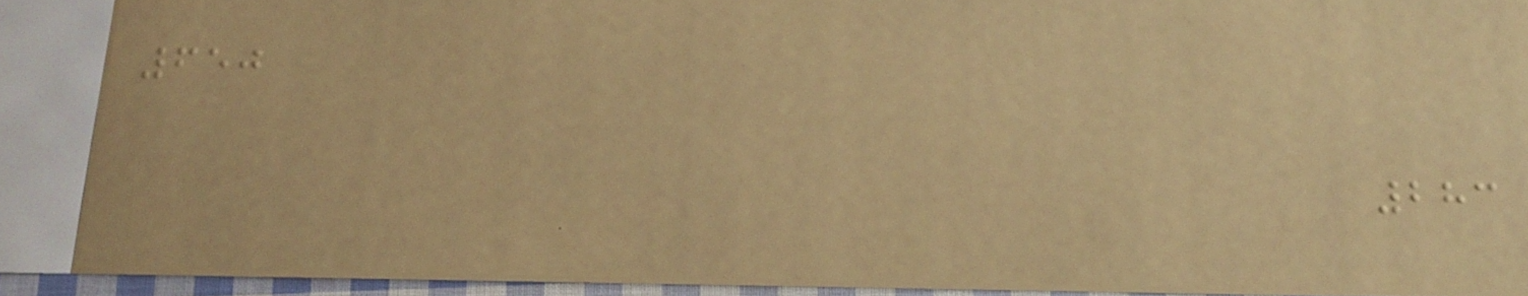650
283
